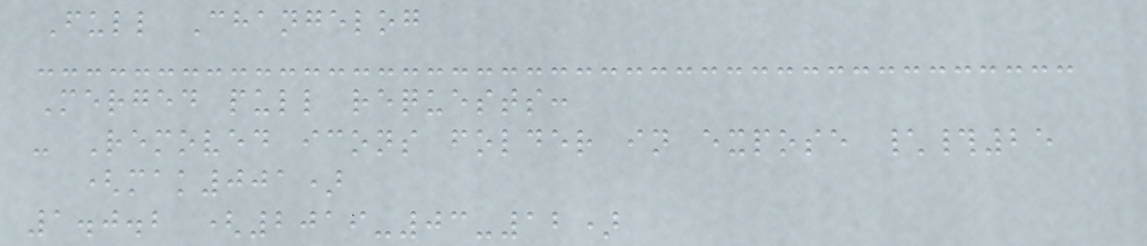Full Changelog
Merged pull requests:
- Removed icons folder in expose \#25
(mak001)
1.0.2 (2019-03-12)
